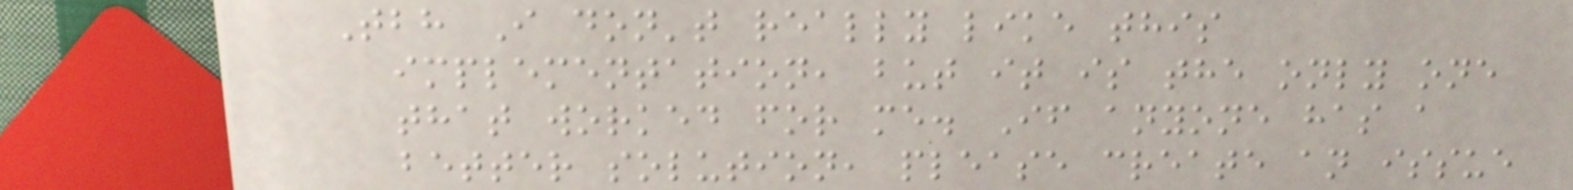Tbh I don't really like this
implementation, but it is the only one
that worked for me. If anyone has a
better solution, please create an issue
